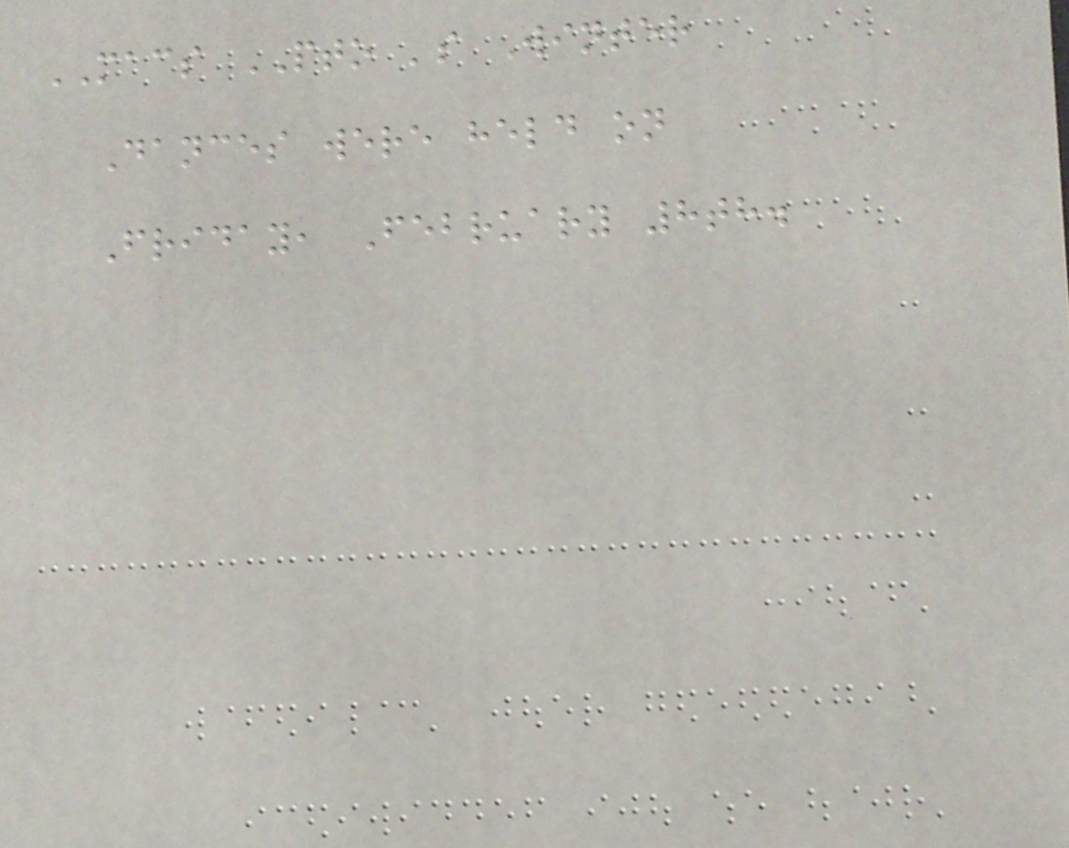MACS PTO 's Winter
Dances were held on
Friday, February 8th.
